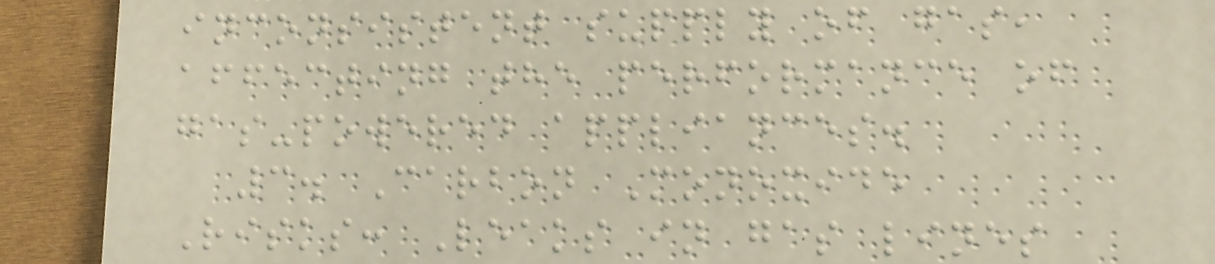inconsistent supply of gas,
affecting the performance of
gas-powered appliances.
3. Carbon Monoxide
Risks: Leaks in gas lines
